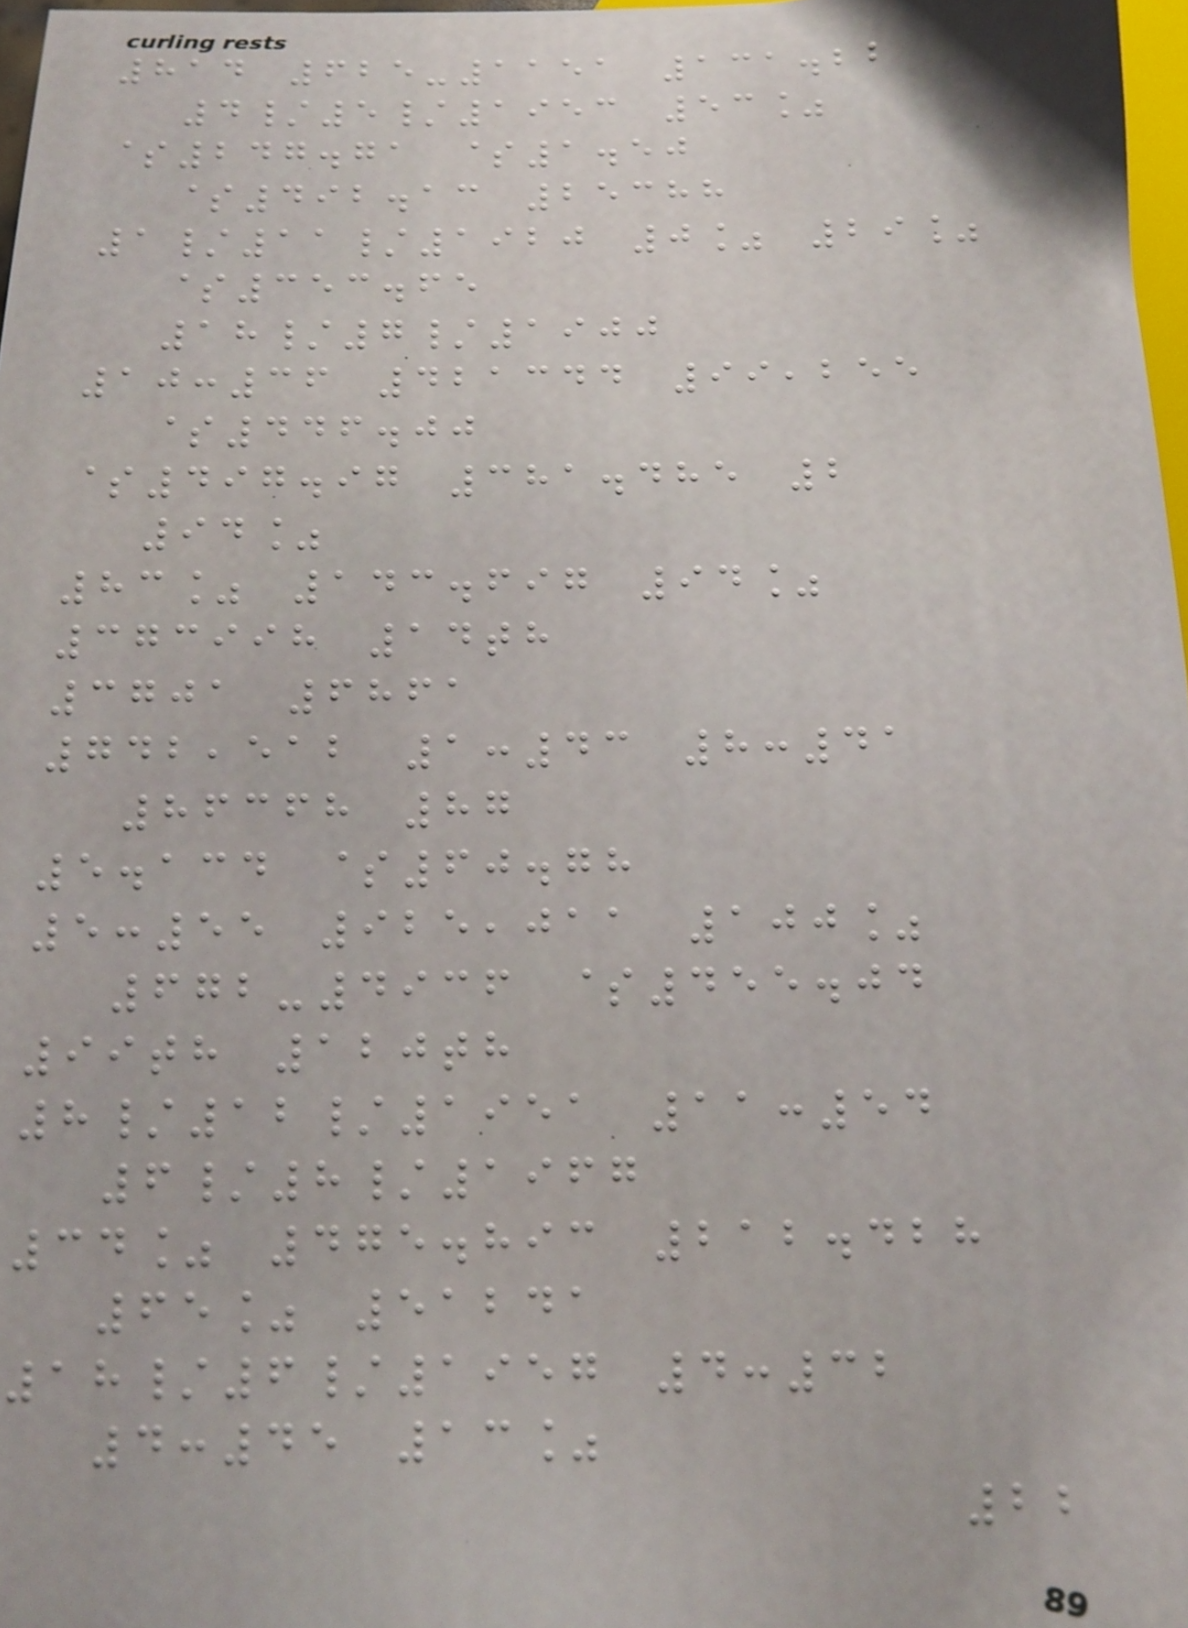814 625-1151 131.22
4/5/1953 53%
$247.71 $1.50
$492.13 25388
1/11/1920 0% 29%
$353.65
18/7/1900
10:36 421344 99,255
$446.00
$497.97 381.485 2
94%
83% 143.697 94%
373998 14th
3701 6861
742,512 1:43 8:41
86368 87
5.134 $60.78
5:55 925,011 100%
672-4936 $455.04
99th 120th
8/12/1951 11:54
6/8/1967
34% 475.893 212.428
65% 51241
18/6/1957 4:32
4:45 13%
22
